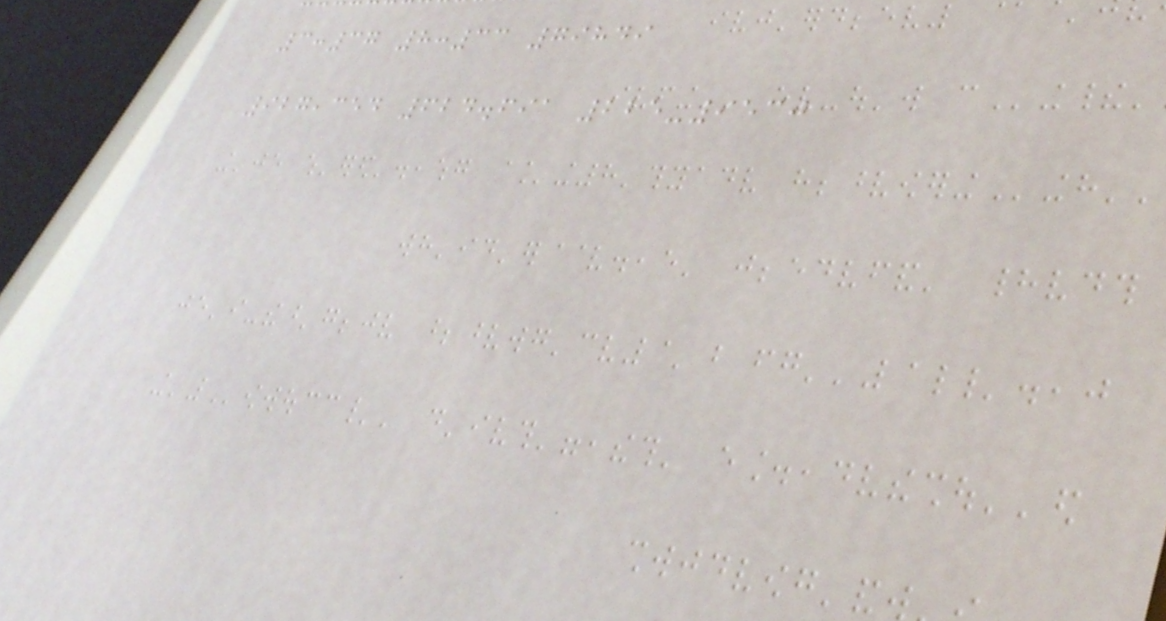3:37 8:33 79849
927,354 624.691 225-9530
